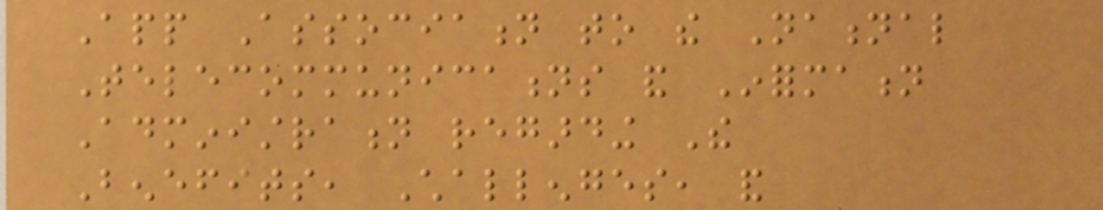App Association to the National
Telecommunications and Information
Administration regarding The
Benefits, Challenges, and
